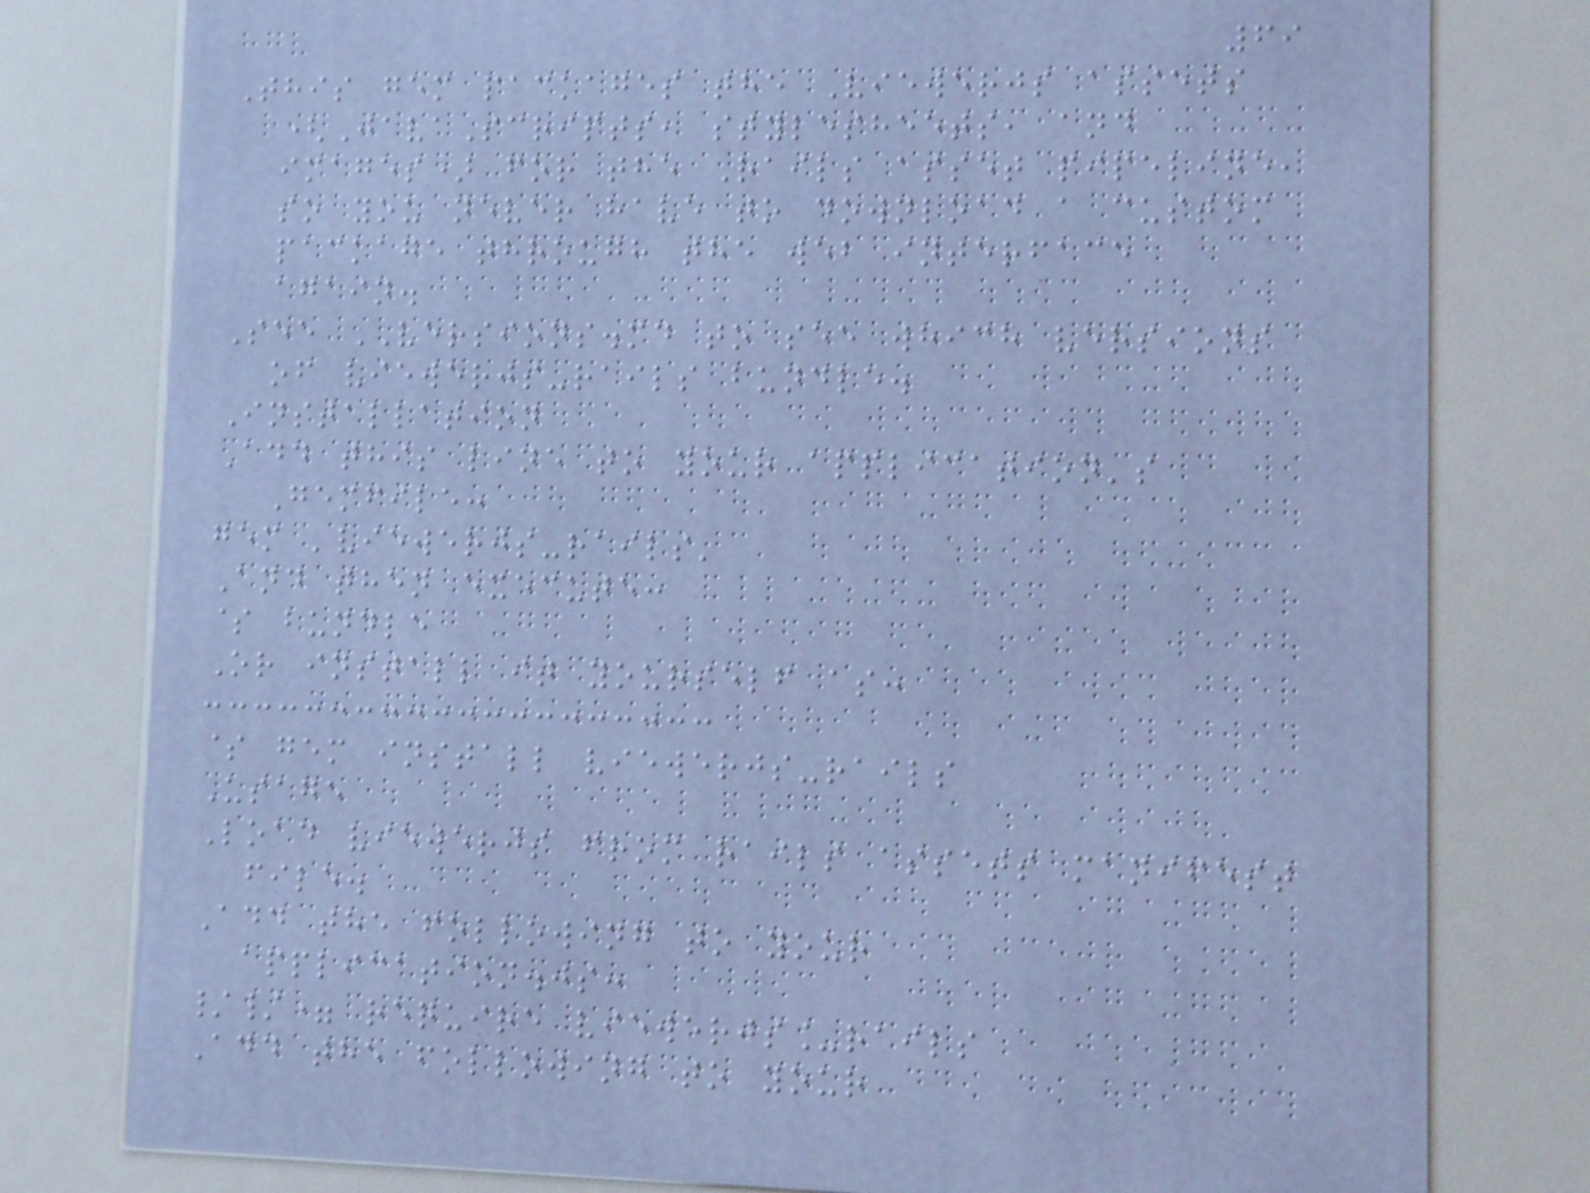69
This gem packages the Viewerjs assets
(JavaScripts, stylesheets, and
images) for the Rails asset pipeline,
so you never have to download a custom
package through the web interface
again.
See VERSIONS.md to see which versions
of viewerjs-rails bundle.
Installation
Add this line to your application's
Gemfile:
gem 'viewerjs-rails'
And then execute:
$ bundle
Or install it yourself as:
$ gem install viewerjs-rails
Usage
Load viewerjs from rails assets manifest
file.
Add the following to your
application.js:
//= require viewerjs_rails
Add the following to your
